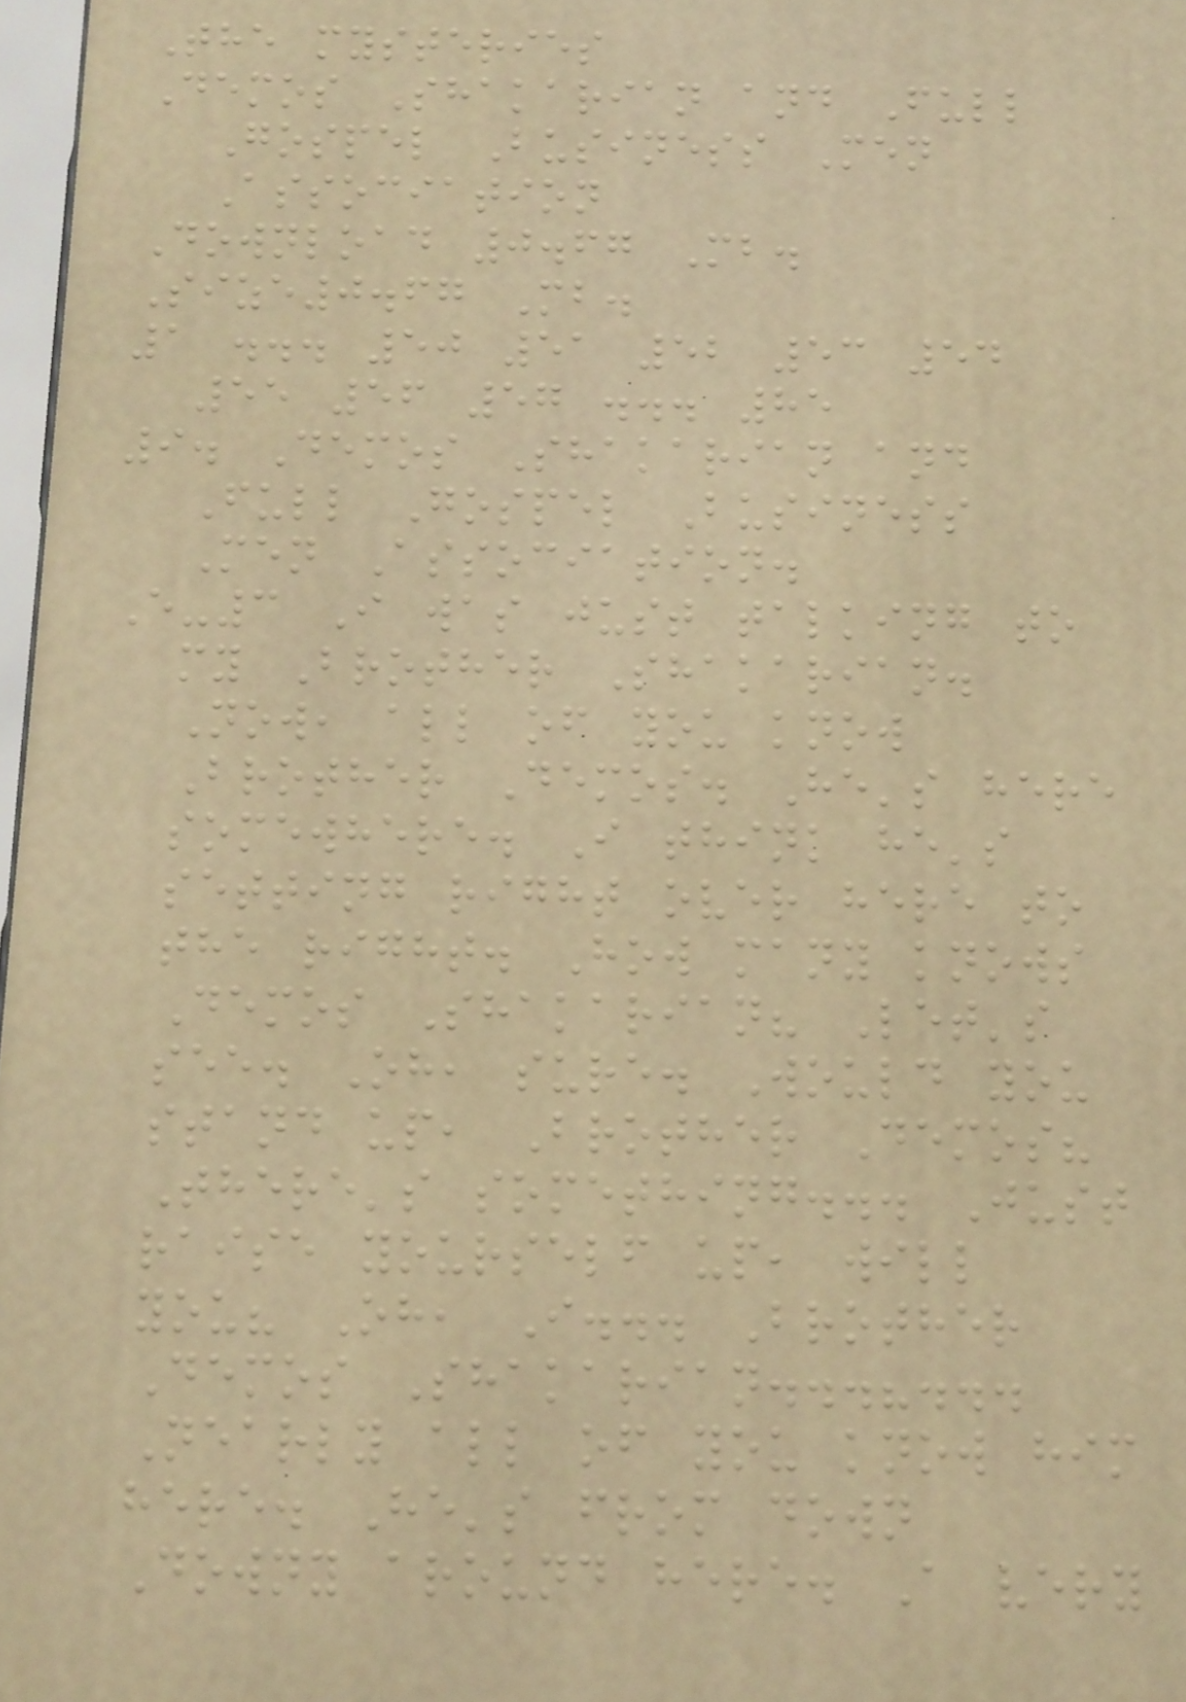The mysteries
Demos Shakarian and Full
Gospel Business Men
Association
Download 0.67 Mb.
Size0.67 Mb.
1 ... 50 51 52 53 54
55 56 57 ... 85
9. Demos Shakarian and
Full Gospel Business
Men Association.
E-3 I was just talking to
my Brother Shakarian.
Now, all of you know
Brother Demos. He's here
somewhere. I think he's
setting right over here to
the right. How many knows
Demos Shakarian? Let's
see. Oh, sure. Would you
stand up, Brother Demos?
There's something... Just
raise yourself up, will
you? Oh, I... Brother
Demos Shakarian...?...
Nearly all of you know him
here. He's from down
Downy around here. A very
